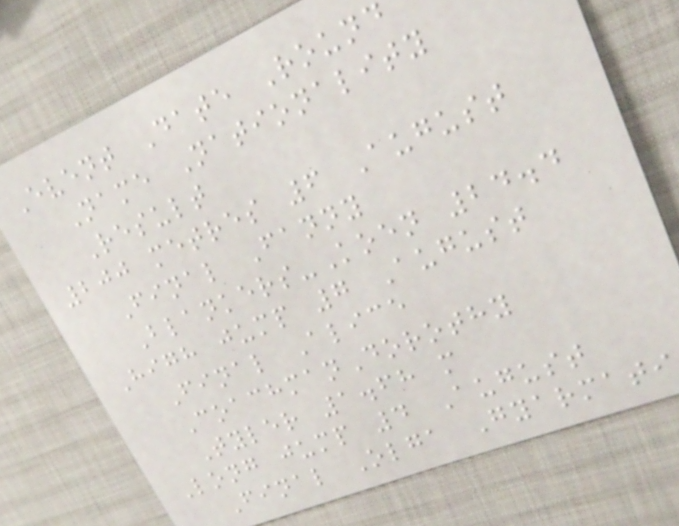Event Date Round
Name Nationality
Result
200 metres 6 August
Final Fanny
Blankers-Koen 24.4
High jump 7 August
Final Alice
CoachmanDorothy
Tyler 1.68 m
Long jump 4 August
Final Olga Gyarmati
